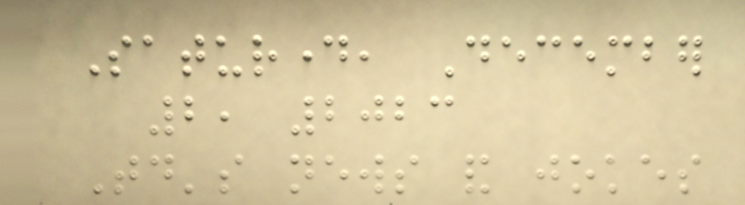Saturday, December
2, 2023
Today's news and jokes
